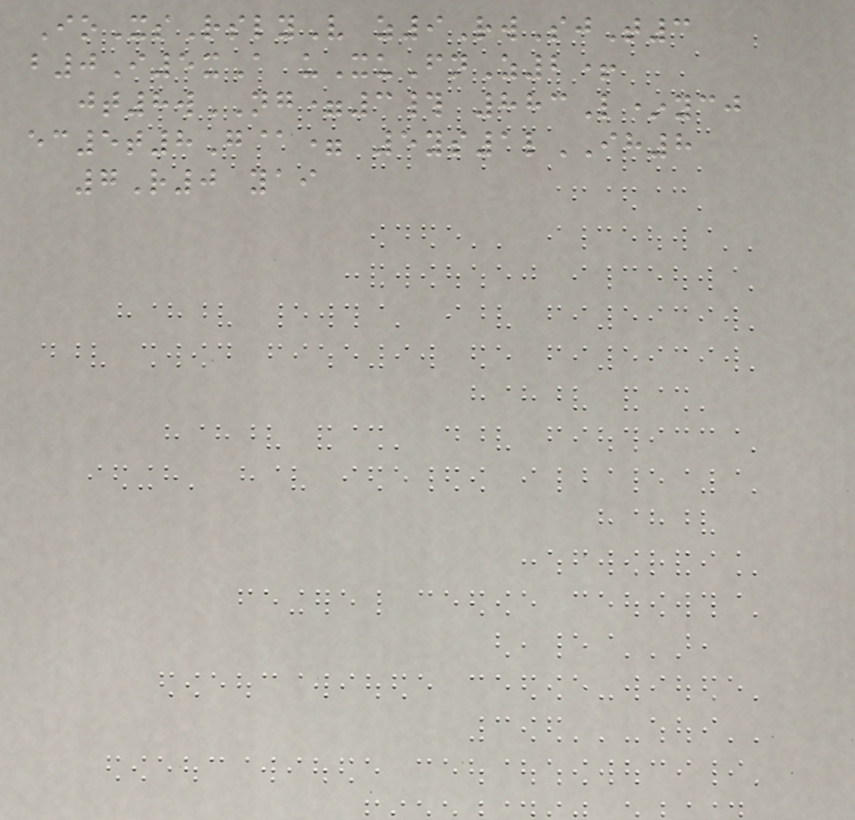IoXsRslyV z9RwSjT3
b0I5xA uXuFnZ2+
jt8wNG=3# 883L*ycj
ec5t8G@= 5ys1lIH8
7R0 yai
